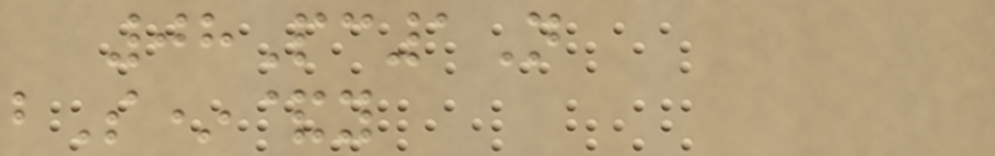08Pc1N
bS*&y
